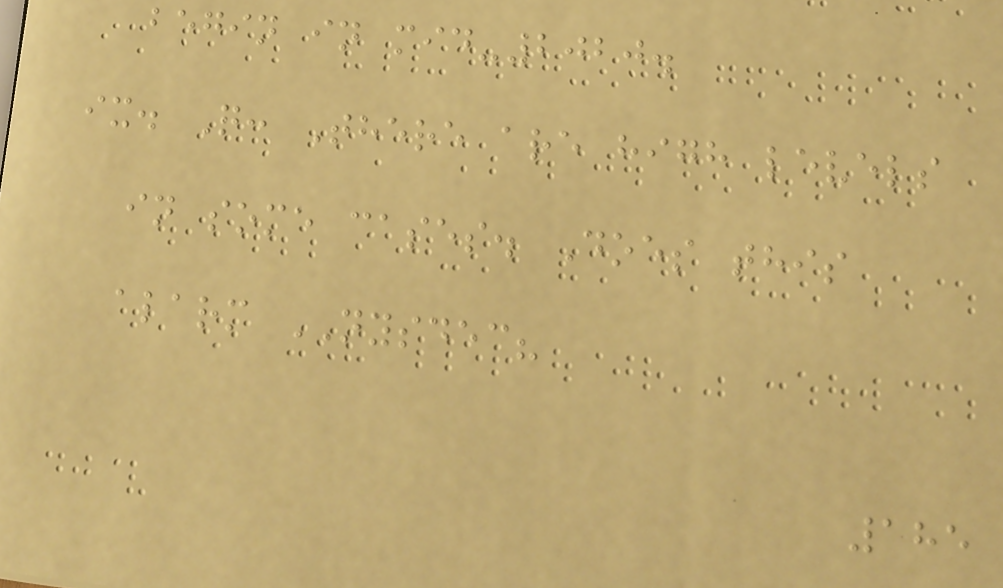begin in mid-2020.
ix. Q: There are high levels
in some cases. Does this
alarm NYSDEC?
185
